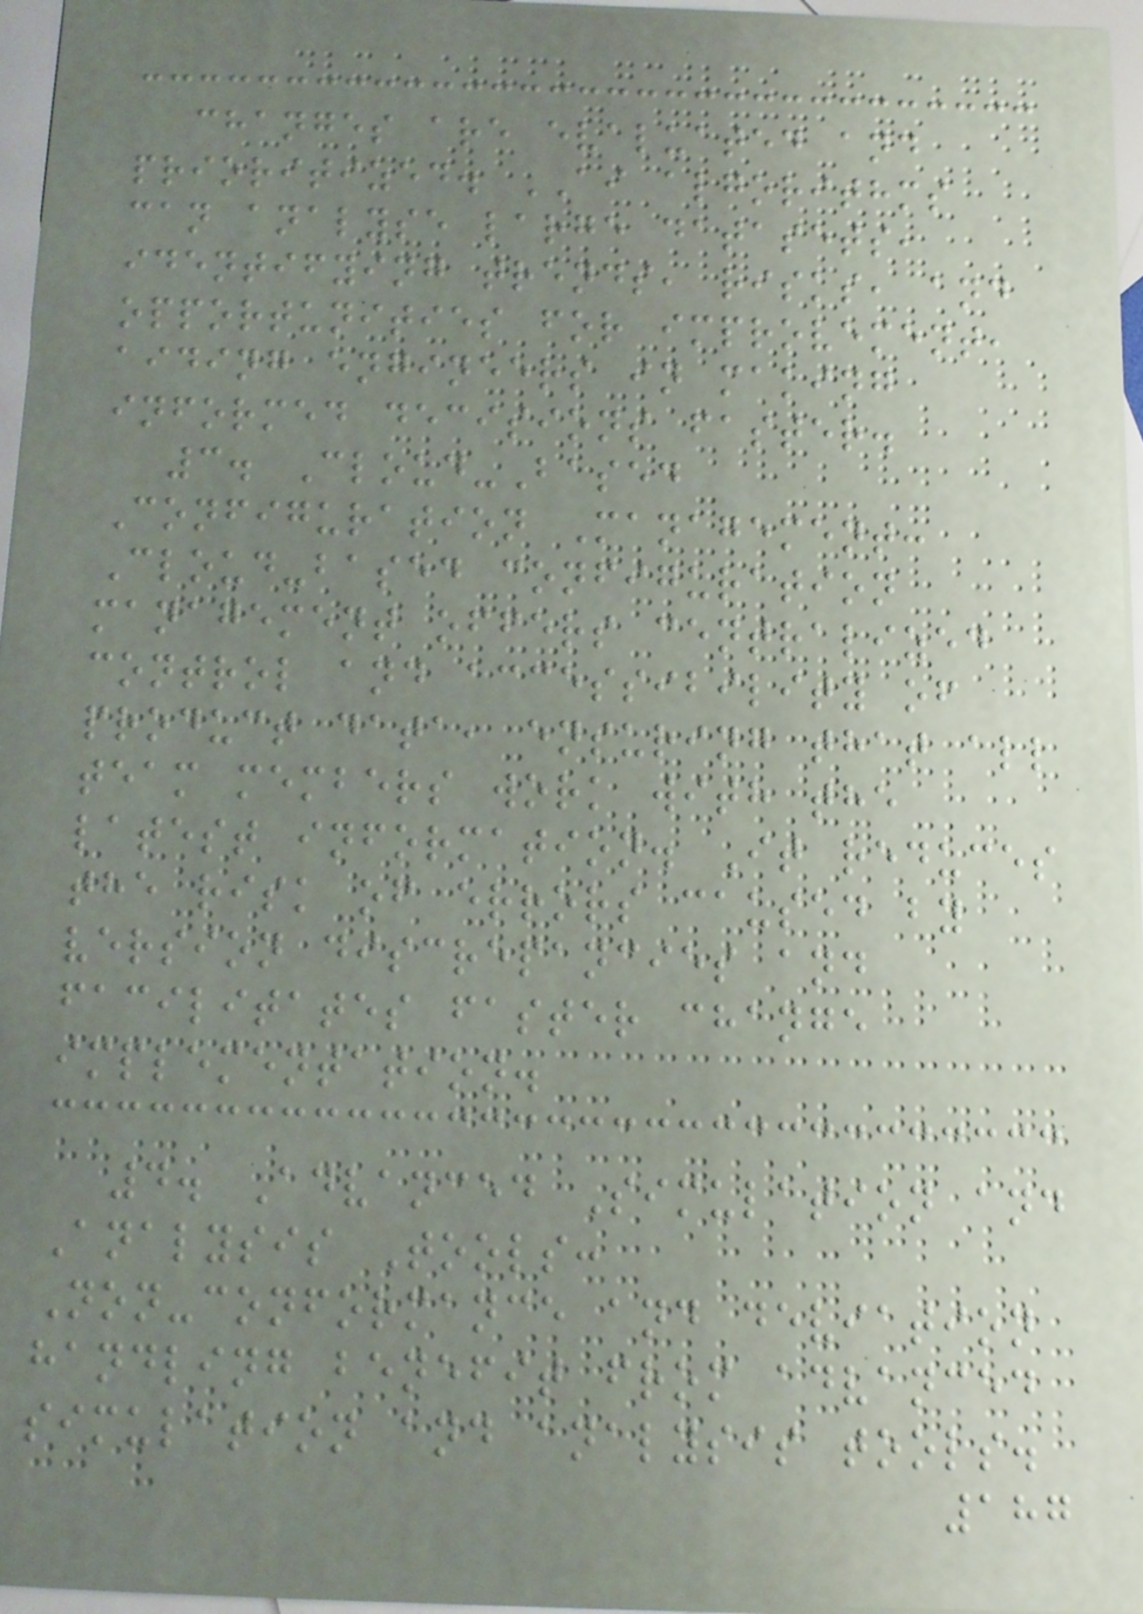changes are evaluated and
prioritized. AI algorithms
can analyse large datasets,
identifying trends, risks, and
opportunities for improvement,
aiding engineers in making
informed decisions faster.
3. Cloud-Based
Configuration Management:
Cloud-based configuration
management offers centralized
control and accessibility of
product data, ensuring that all
team members work with the
latest information. It reduces
the risk of errors caused by
version discrepancies and
facilitates faster change
implementation.
4. Advanced Simulation and
Analysis Tools:
Non-conformance and deviation
handling benefit from advanced
simulation and analysis tools.
187
